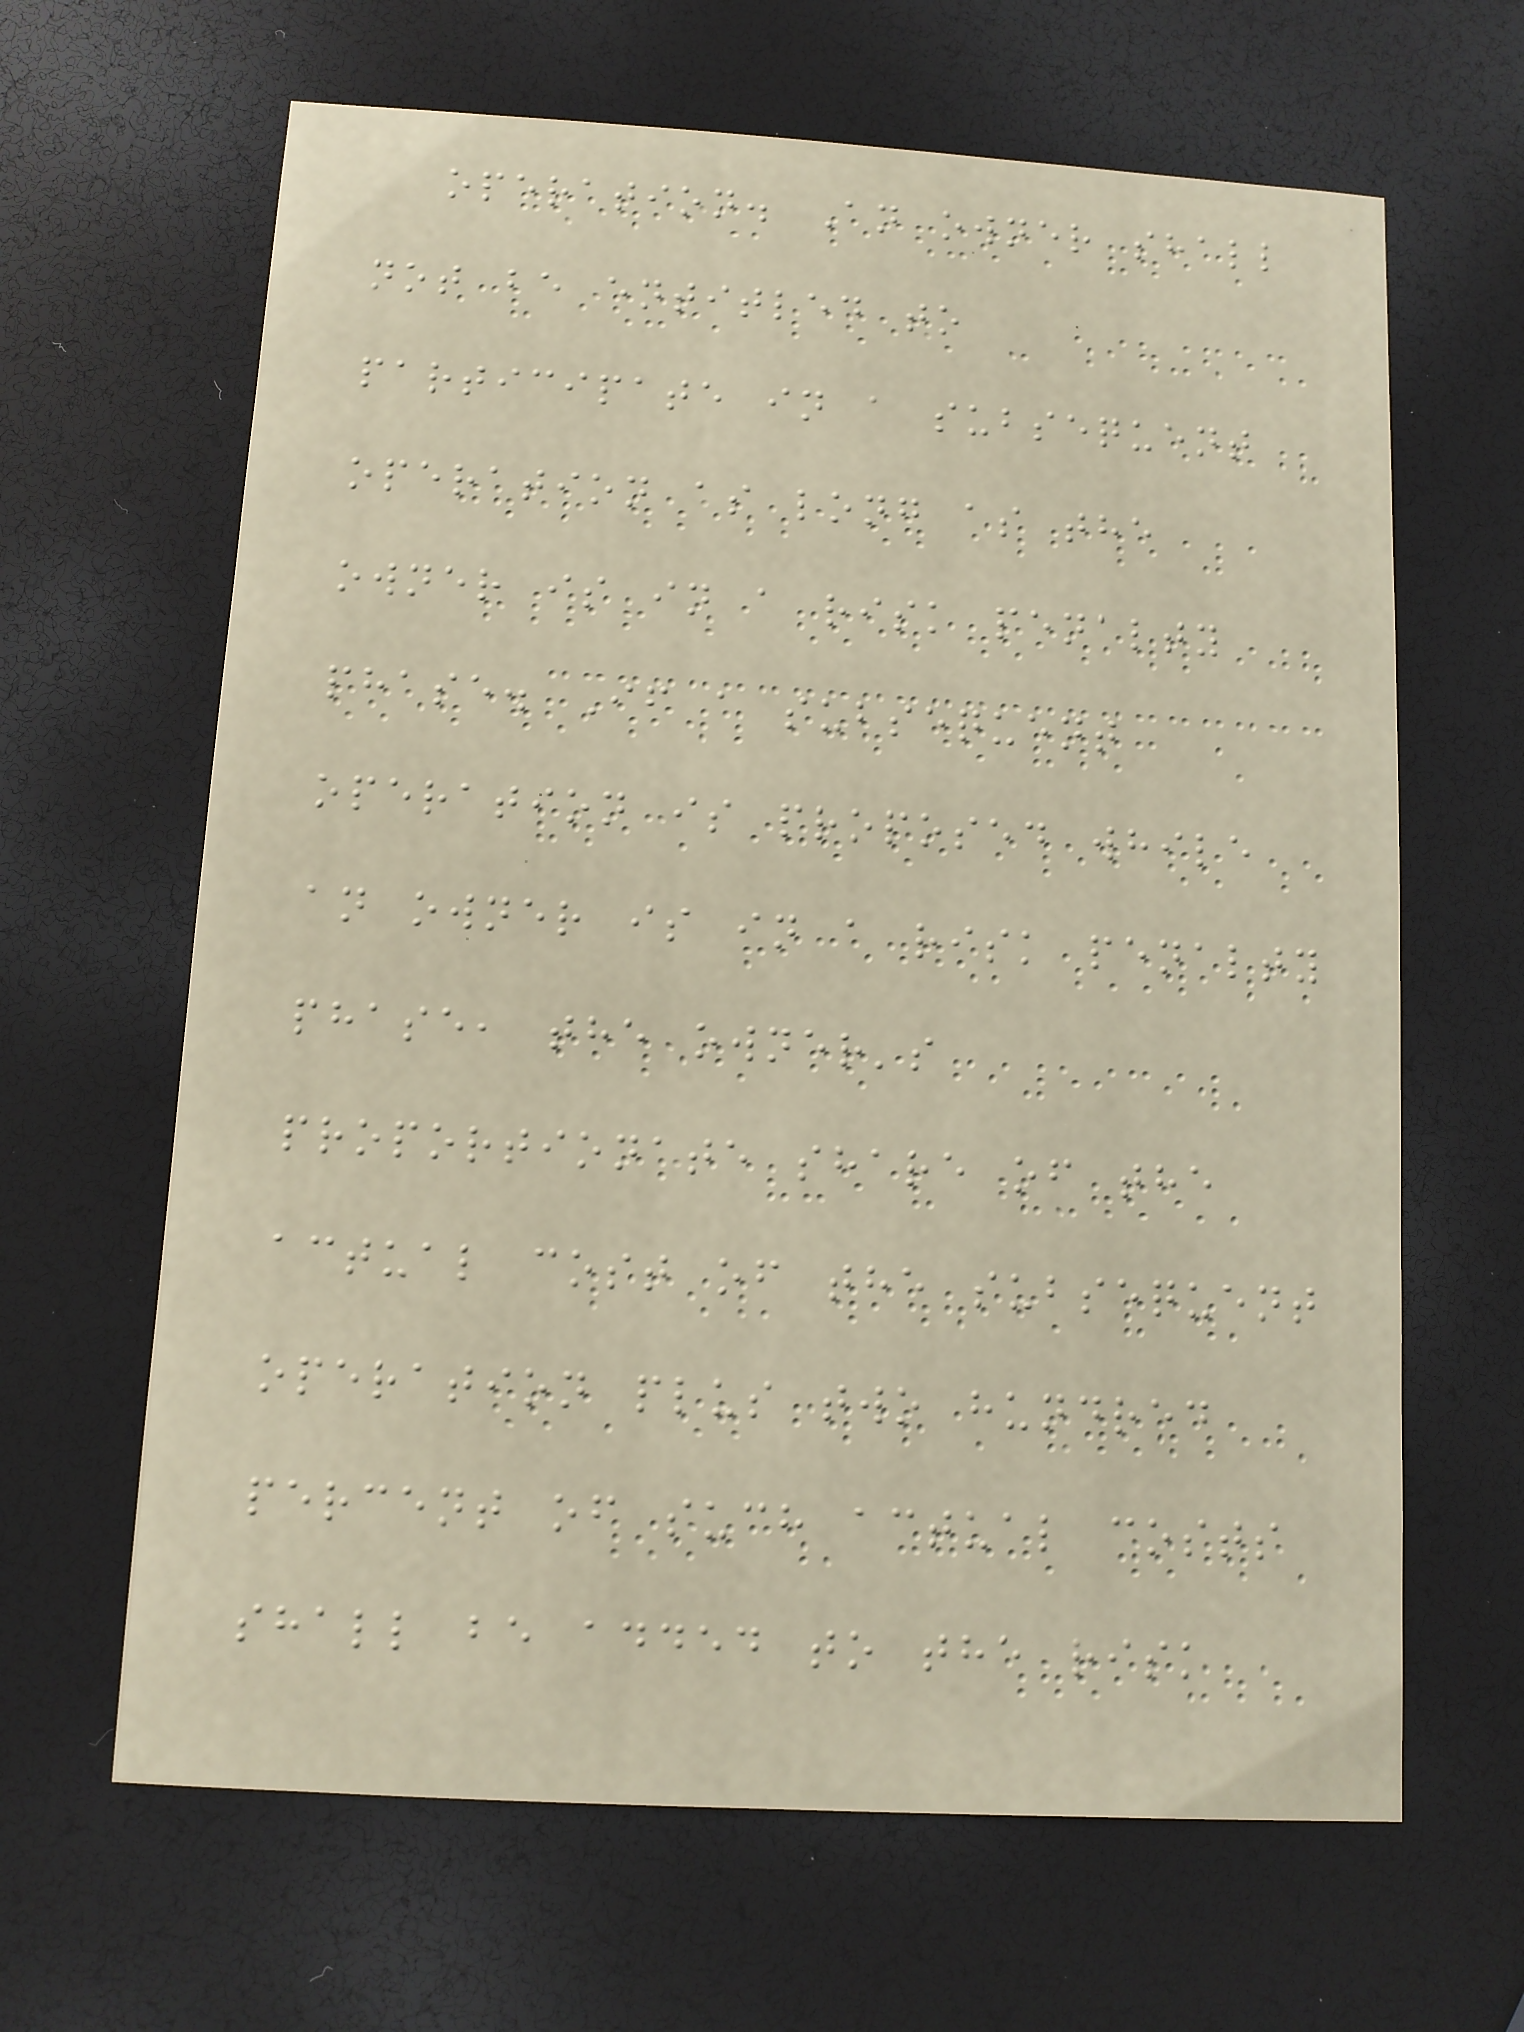operation. An owner shall
not be entitled to
participate in a subsequent
operation as long as the
owner is in a risk penalty
phase. If a subsequent
operation is proposed while
an owner is in a risk penalty
phase, the owner's
proportionate share of the
actual cost of the subsequent
operation plus two hundred
percent of such actual costs
shall be added to the risk
